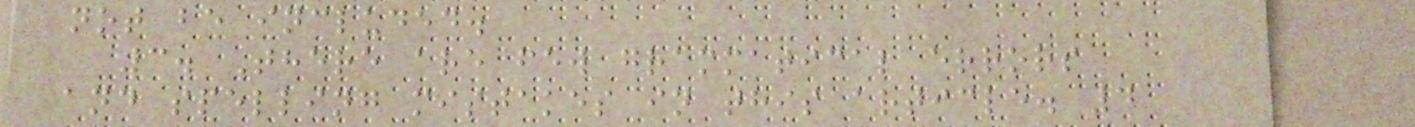not be included.
3. There are few grammatical errors
and spelling mistakes in this article. 4
